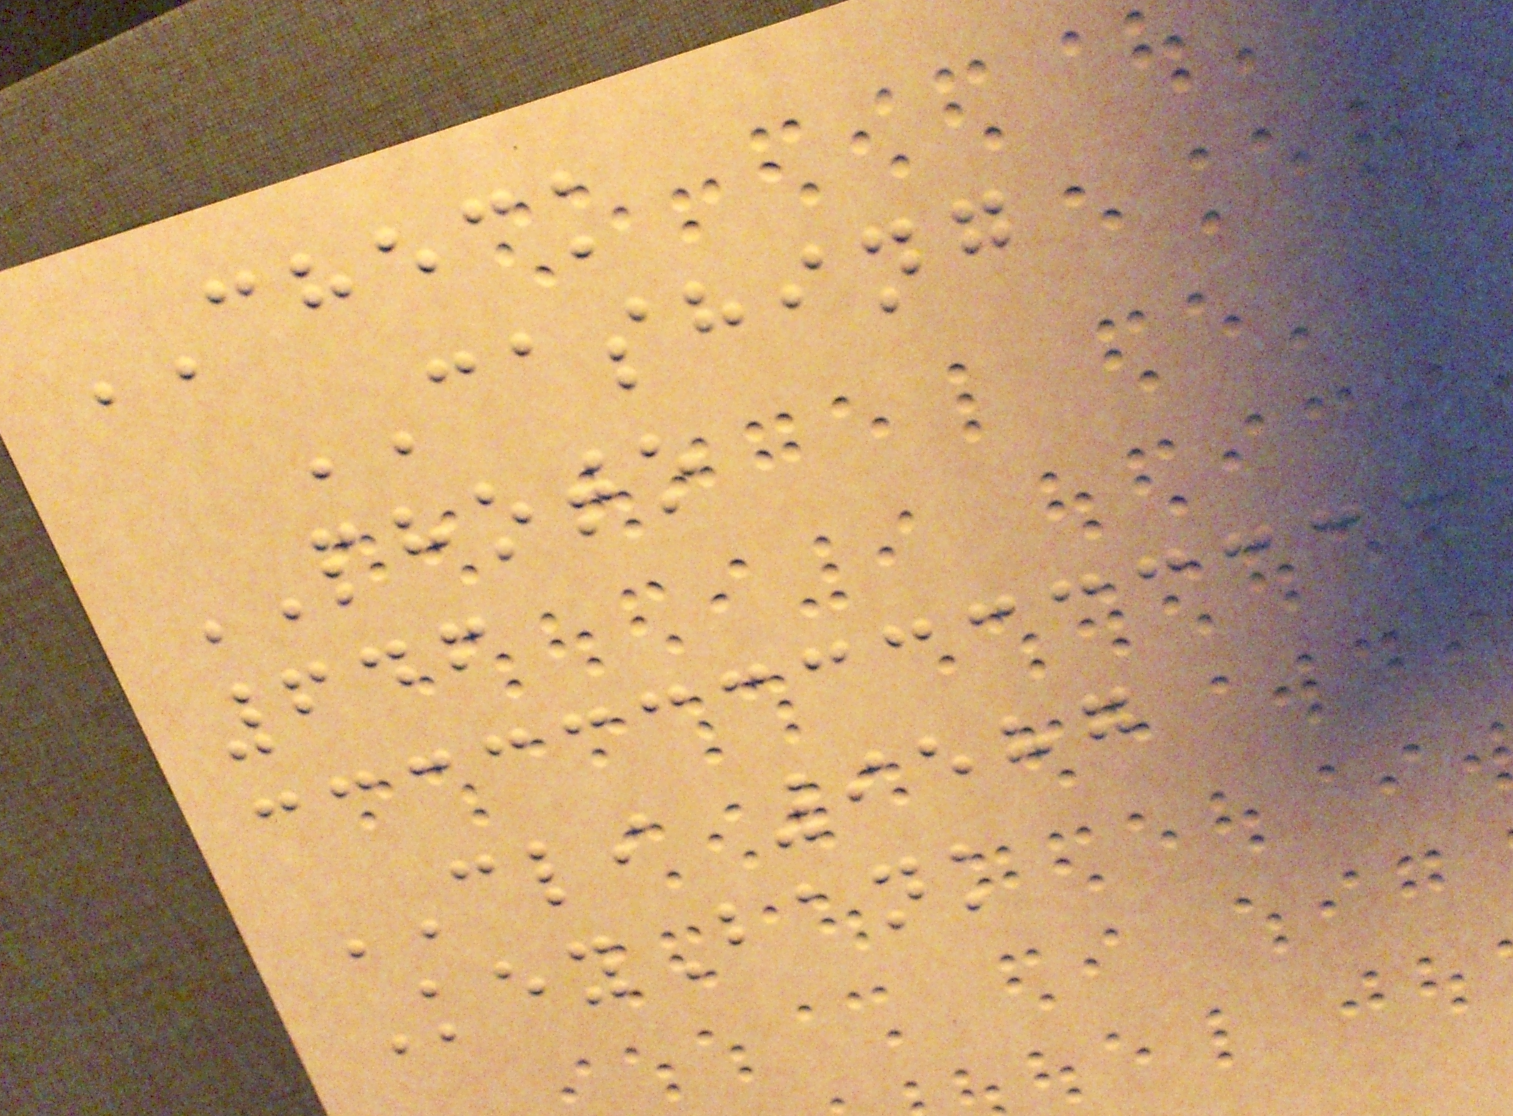CHECK
CASHING
PHOTO
646
CLI 9587
KeyBank
